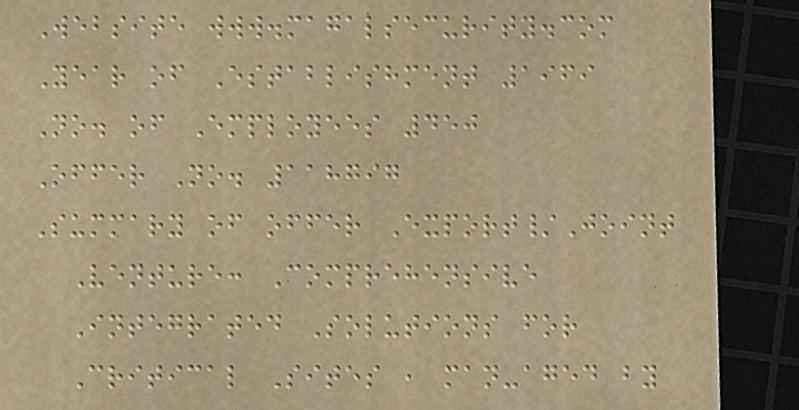Website www.magalsecurity.com
Year of Establishment 1969
No. of Employees 450
Offer No. 118797
Summary of offer Export/Joint
Venture: Comprehensive
Integrated Solutions for
Critical Sites , man-aged by
